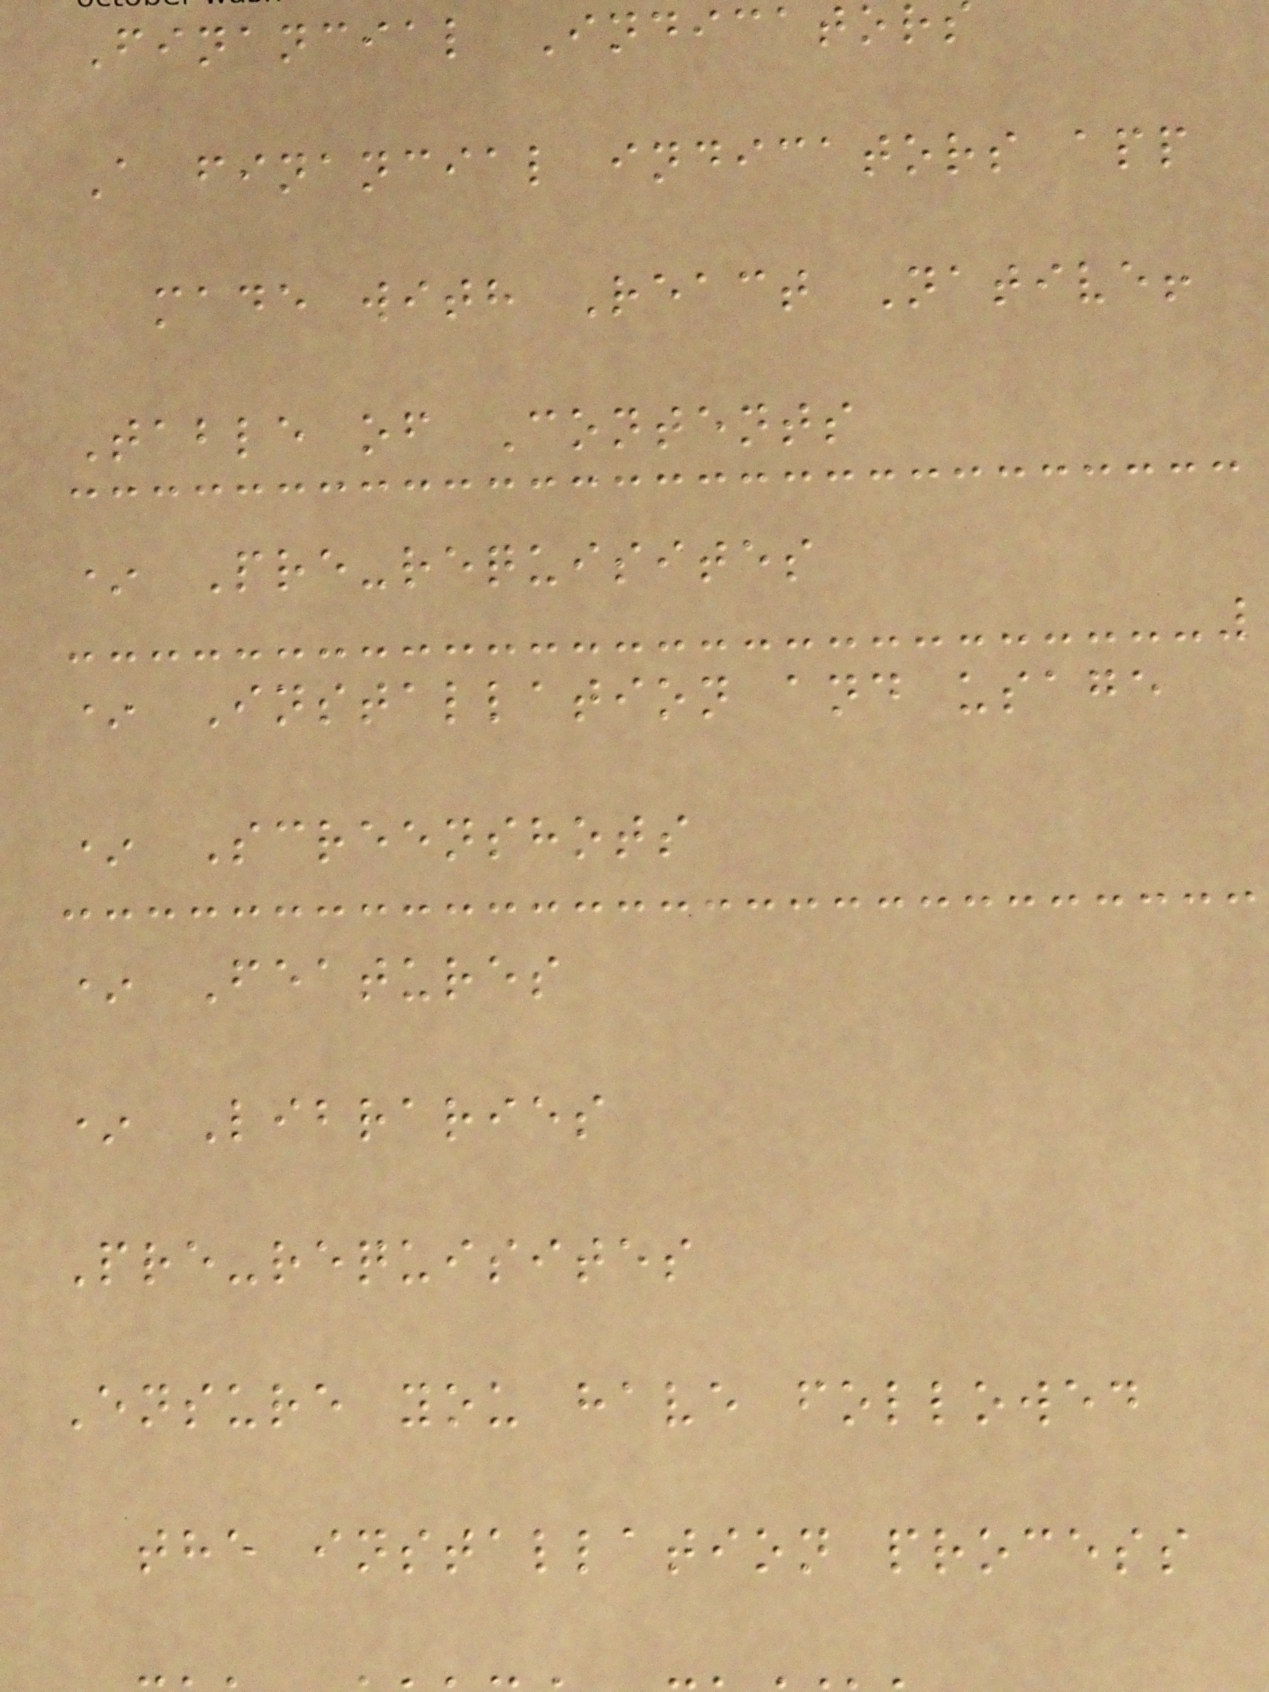Financial Indicator
A financial indicators app
made with React Native!
Table of Contents
* Pre-requisites
* Installation and usage
* Screenshots
* Features
* Libraries
Pre-requisites
Ensure you have followed
the installation process
